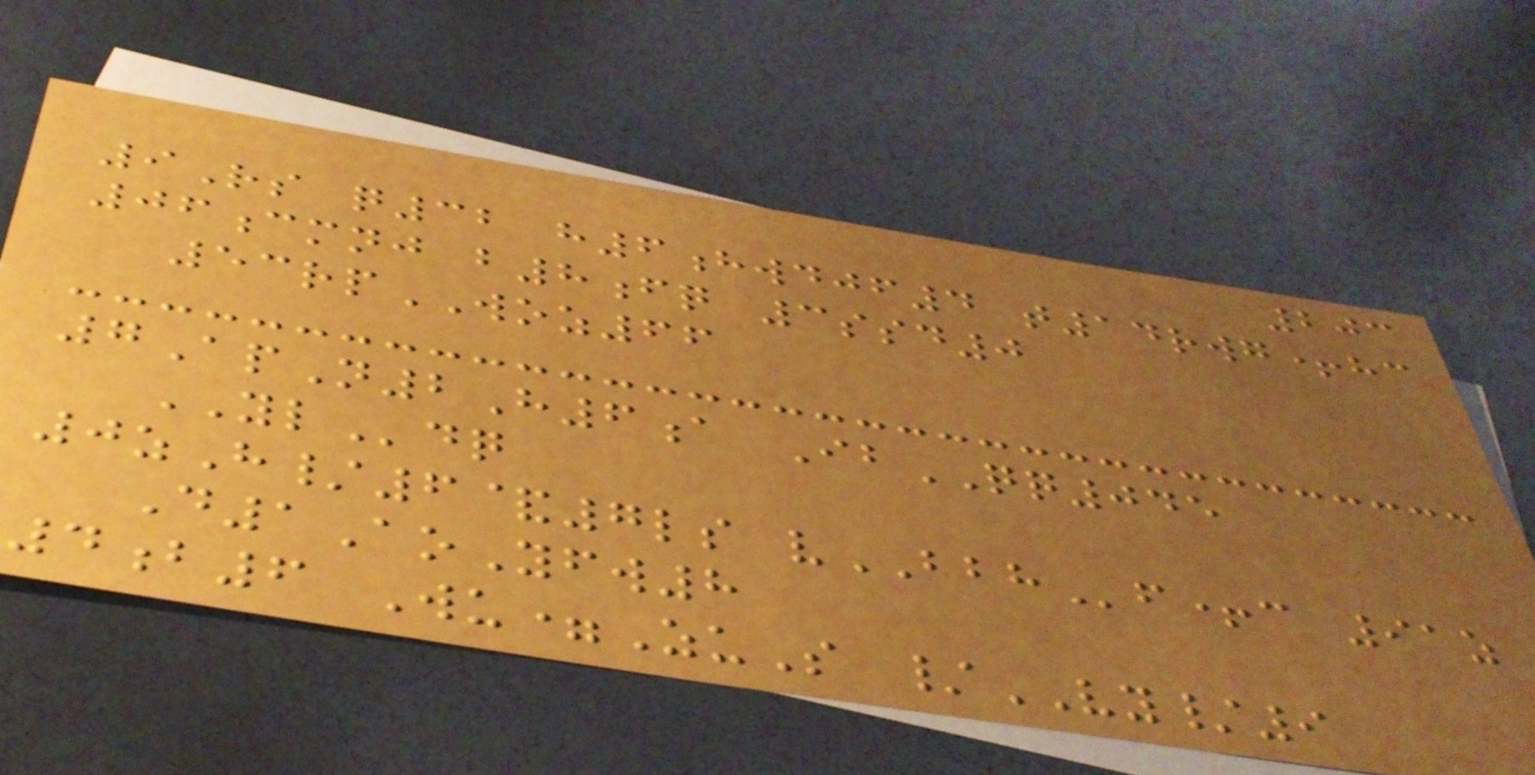203
9Rs q32 h6hwdjf4 t14rwg+hc
06cmnj b8fq 3ssd0
53rpWOZ66
7ApN2H6a IbQQ045
YLdq
0zH/6&7ls vBBHf+c 91z
D1AoYfw8
4b6 Wu=ZuS /VY/9
